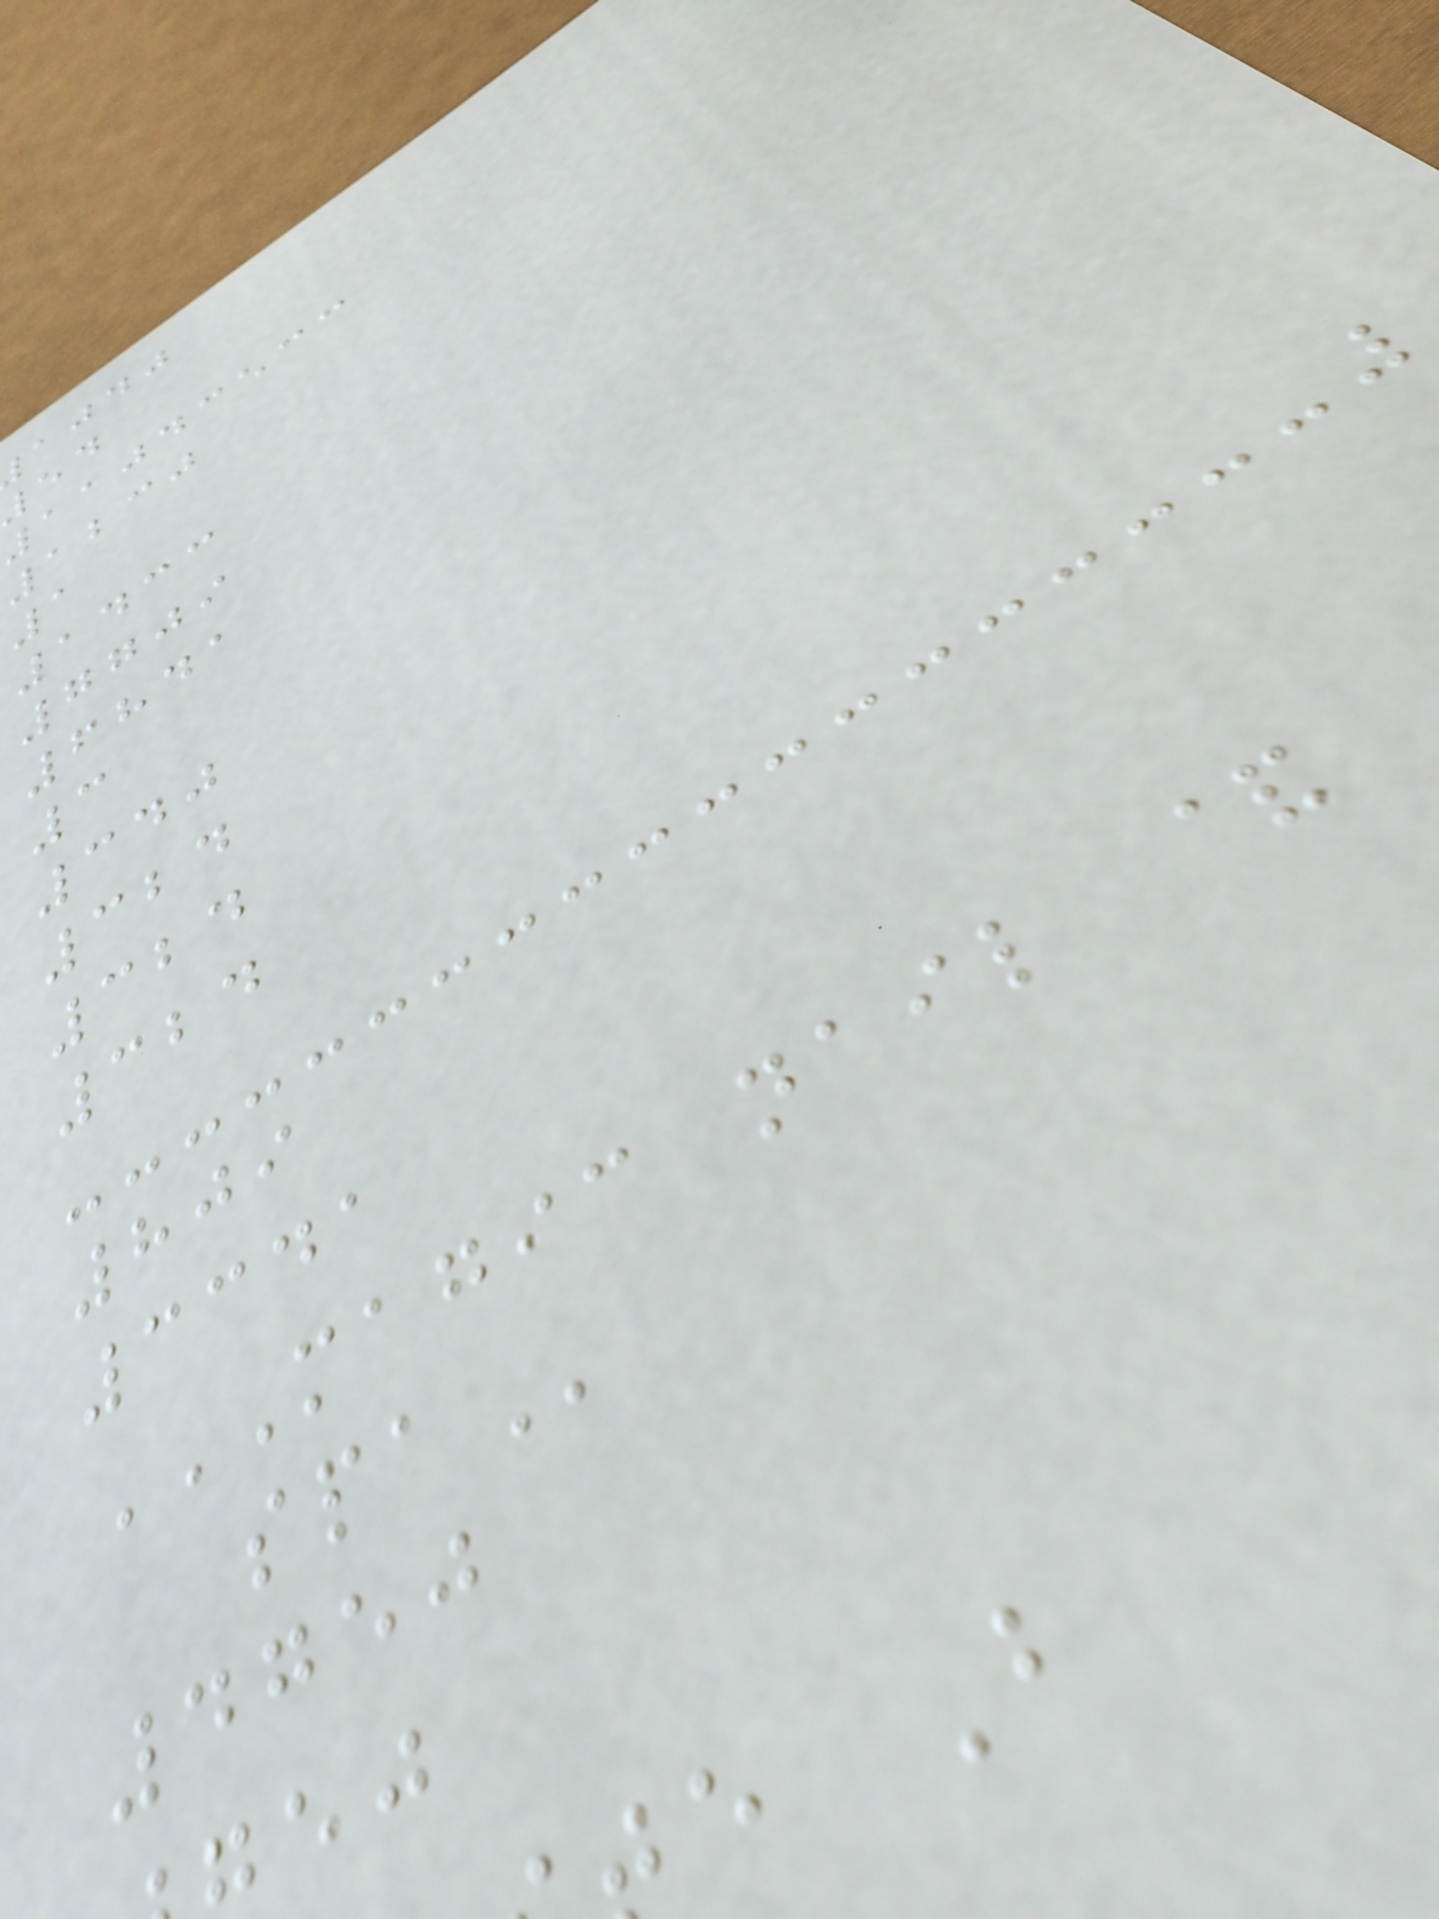ajdj
11043533
1230
1
1433
7709
6841
3
340
324
324
324
809
3341
MAGIC NAIL &
4750
e B
